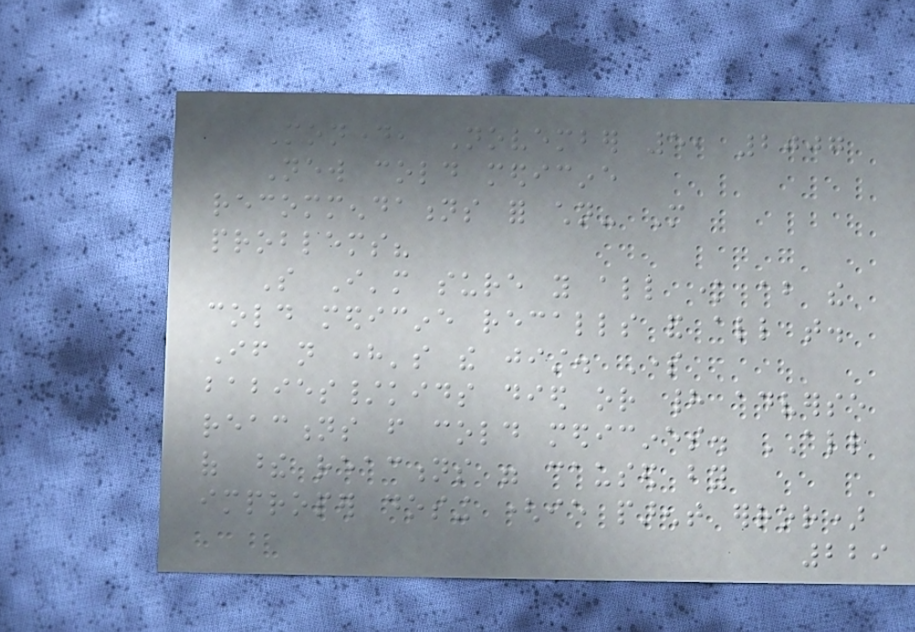Monday, November 5, 2007
New cold medicine
recommendations for children- More
problems?
So I'm sure you all know about the
cold medicine recalls and all that.
If not here's the jist. Some
babies/kids died or had adverse
reactions from cold medicines. ALL
of these reactions were caused by
improper dosing (ie parent error)
229
